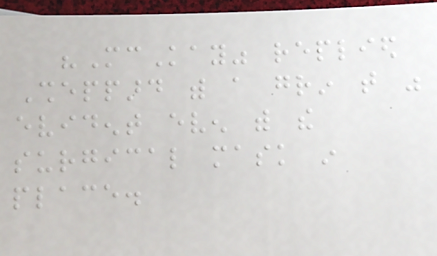"McKay" replied
Sheppard with a grin that was
evident even with the
surgical mask in
place.
